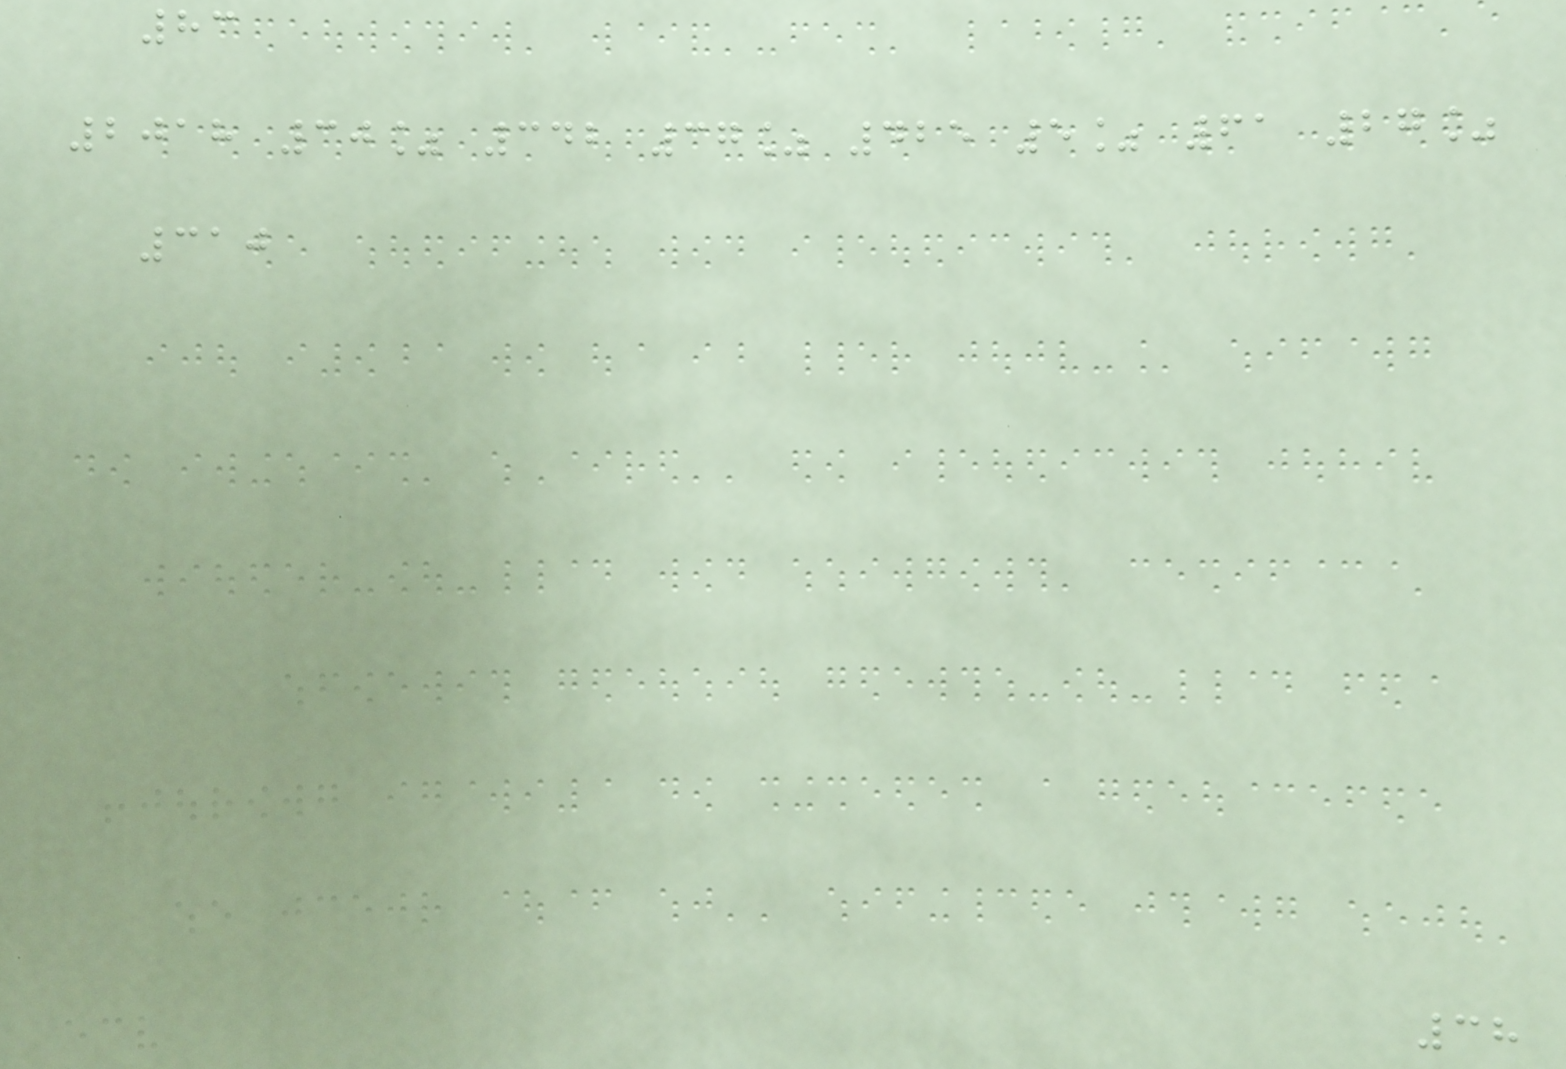83
2018 30% 342 37% 425 5% 61 27%
310
38
